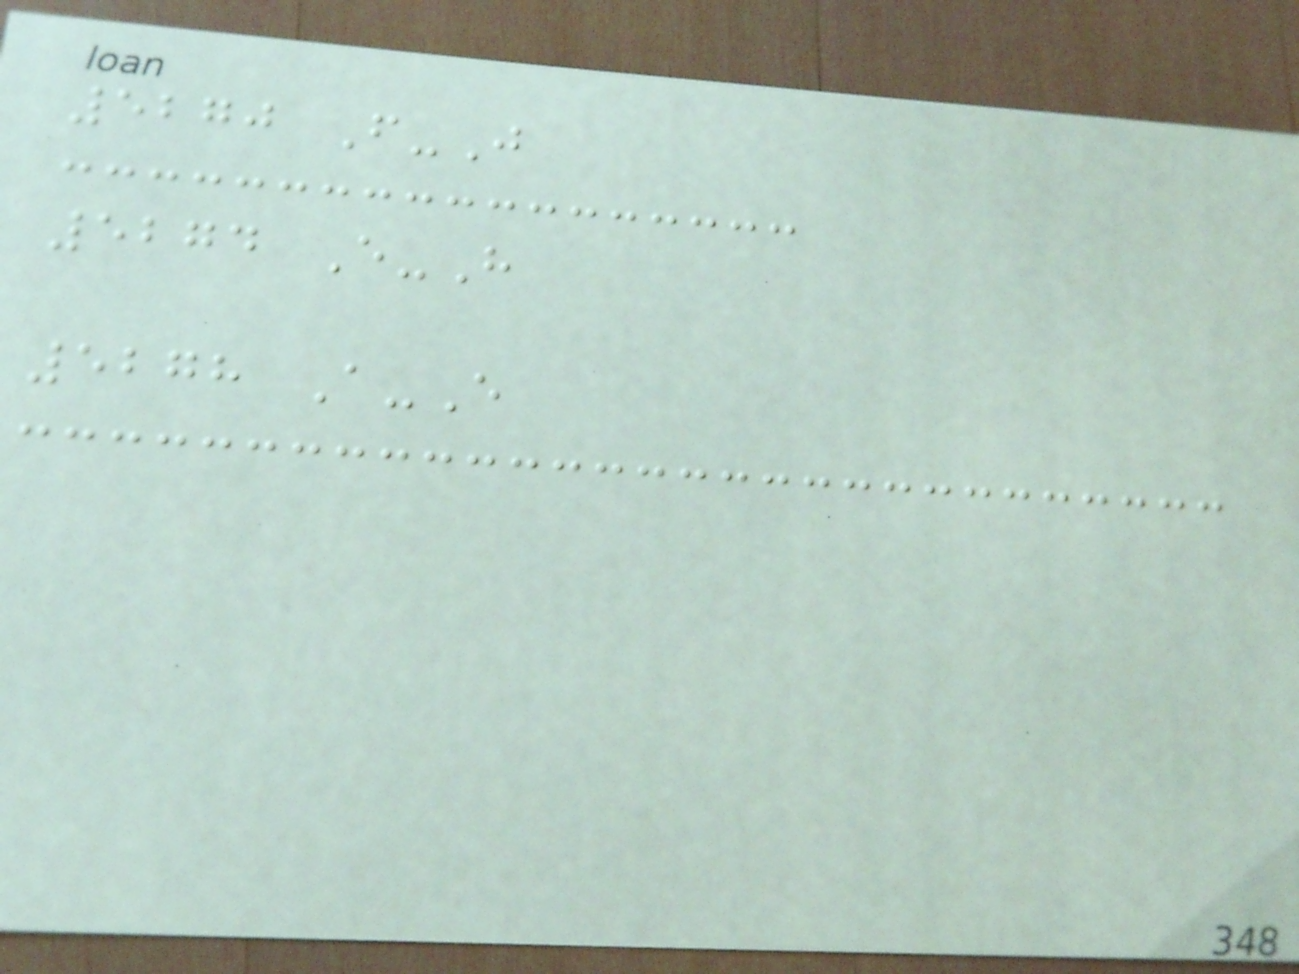5270 F-J
5274 E-H
5278 A-E
